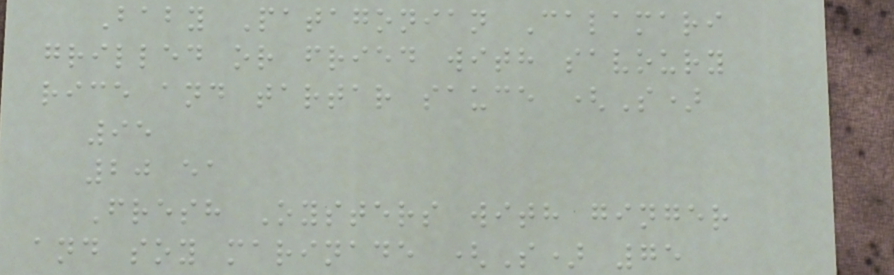Baby Patagonian Calamari
grilled or fried with savoury
rice and tartar sauce (S)
95
20 ea
Fresh Oysters with ginger
and soy marinade (S) 75
